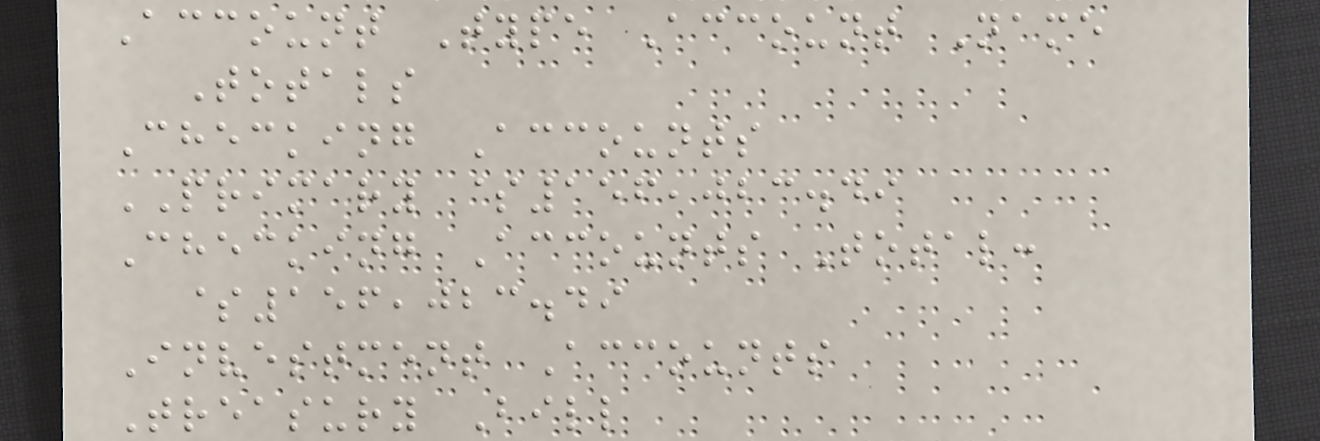Account Type Account Name
Totals
Checking Accounts
PRIMARY $156,023.49
Checking Accounts Total:
$156,023.49
Investment Accounts
Treasury Bill
